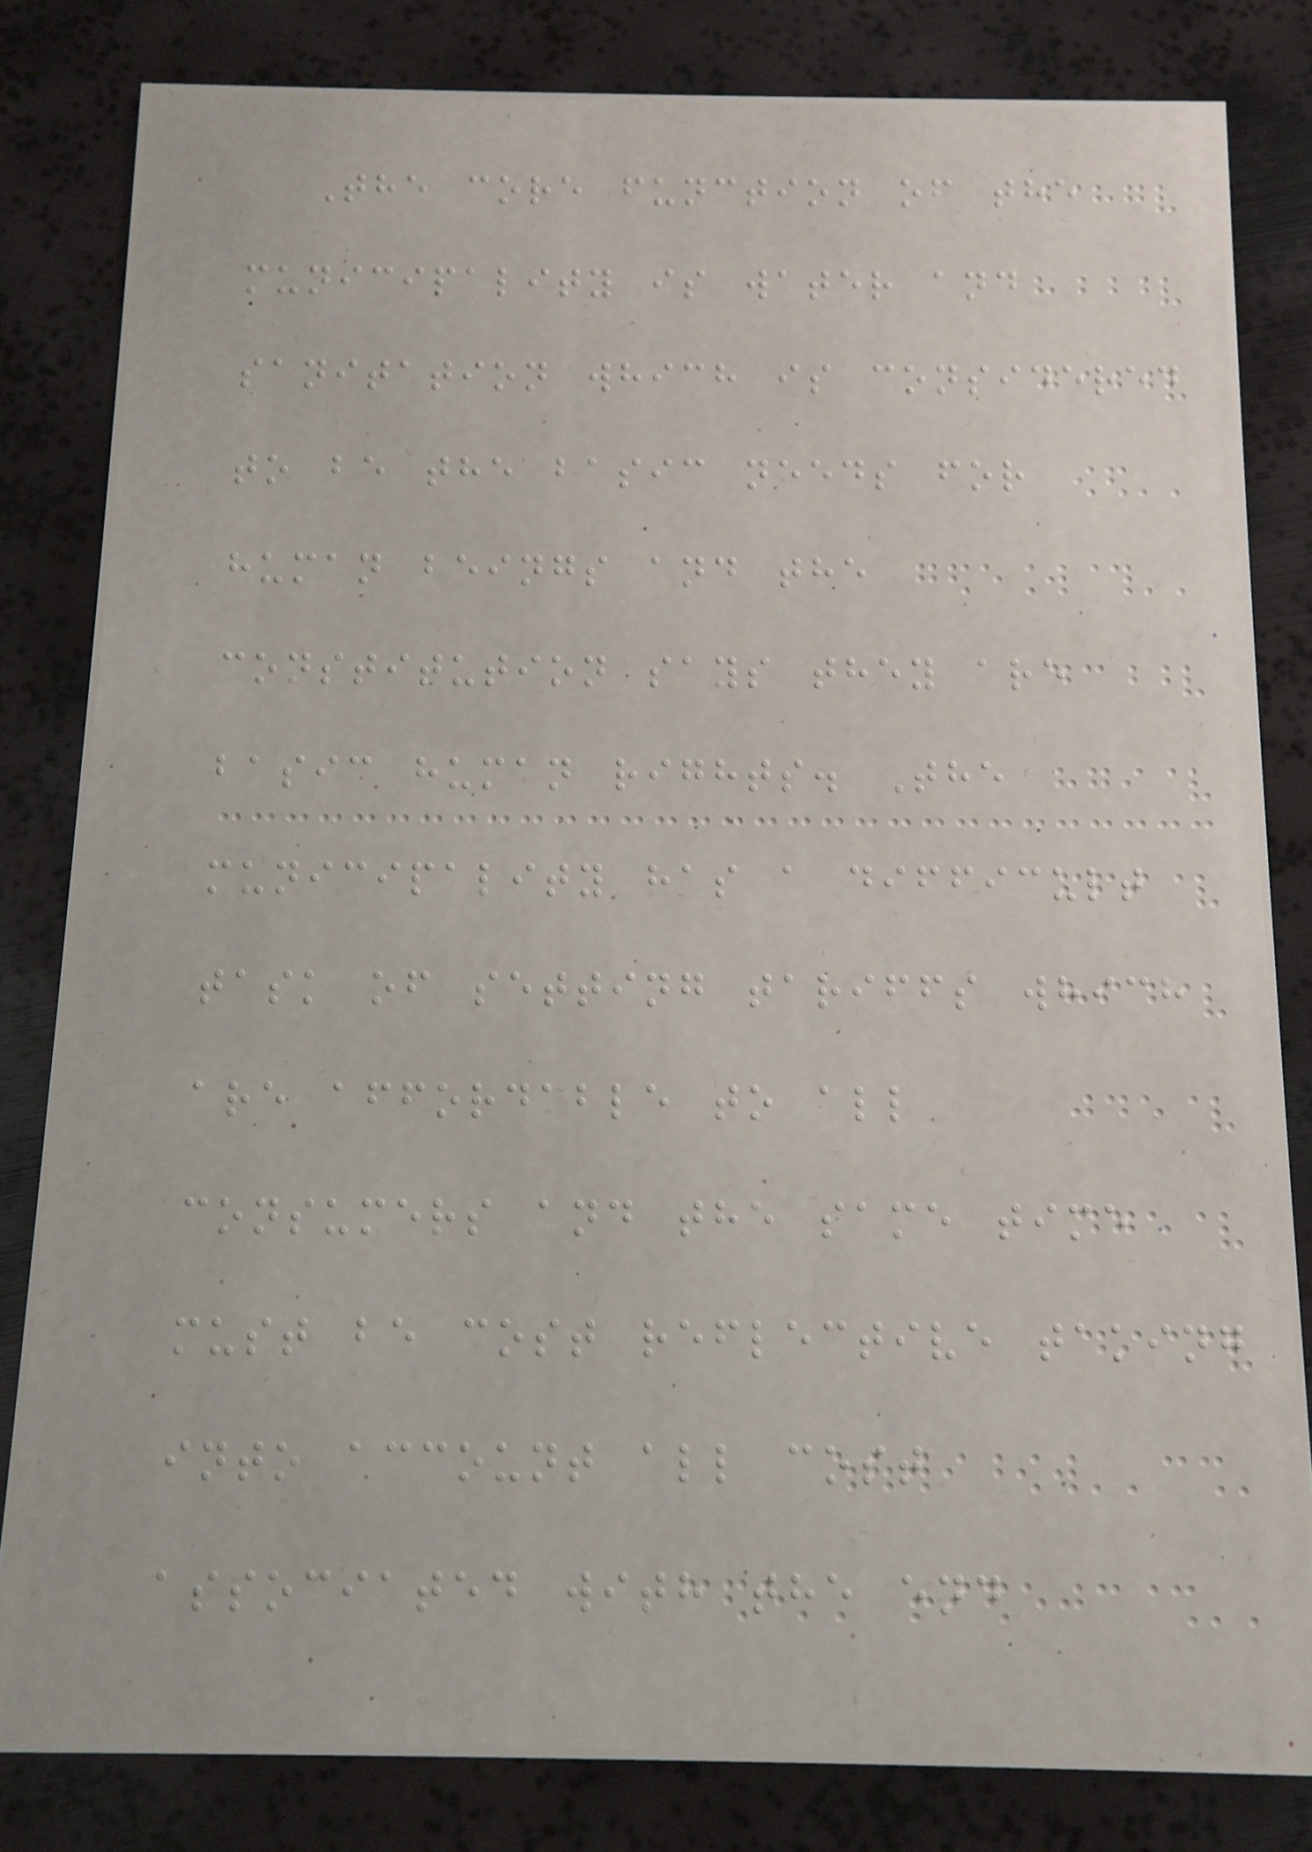The core function of the
municipality is water and
sanitation which is considered
to be the basic needs for
human beings and the
constitution says they are
basic human rights. The
municipality has a difficult
task of setting tariffs which
are affordable to all
consumers and the same time
must be cost reflective taking
into account all cost
associated with the end
